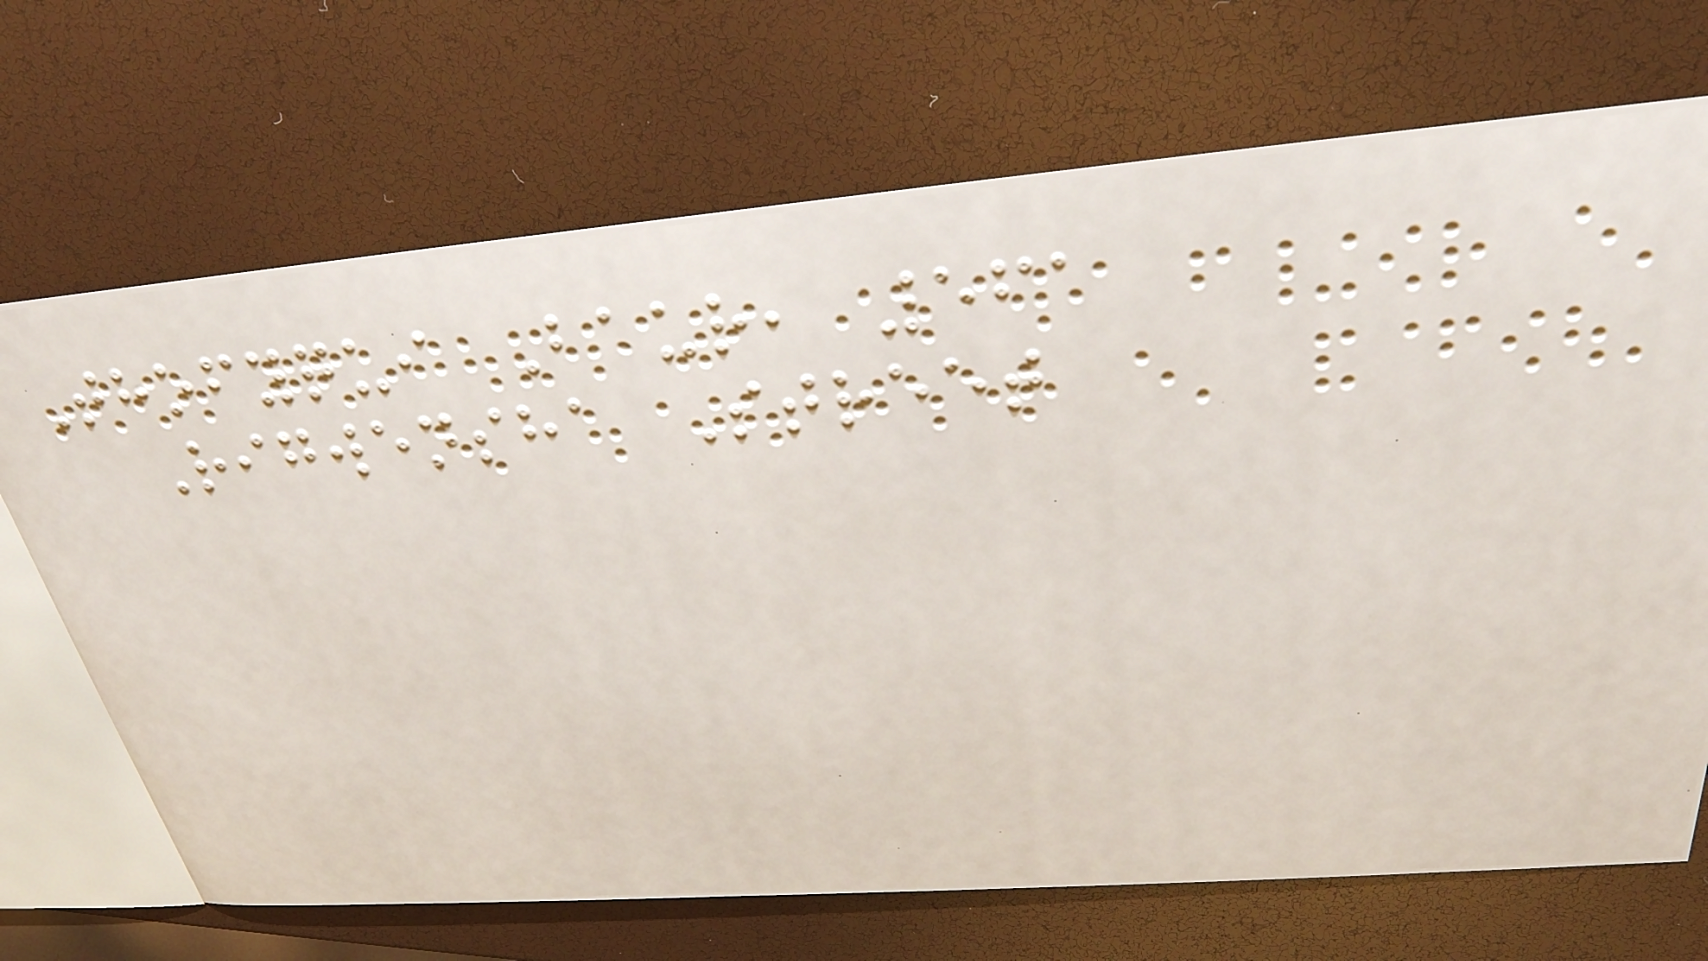Thofyqui Baur, 561
Rigwensha Street
